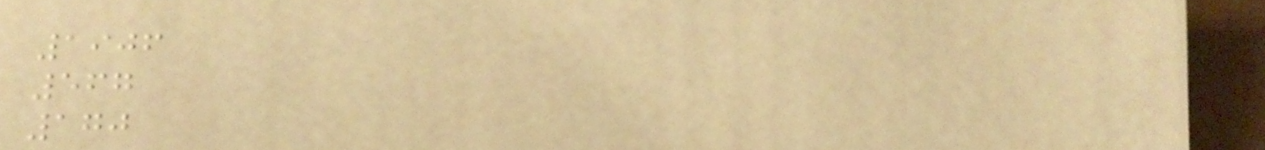1906
567
170
